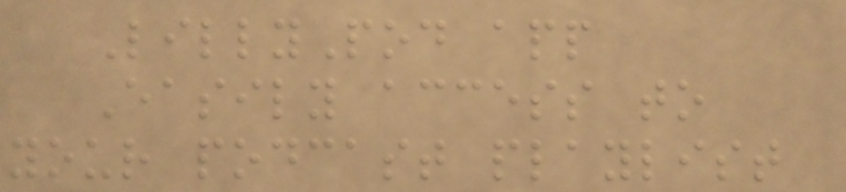LillyPod app
Easily access to
your podcast playlist
